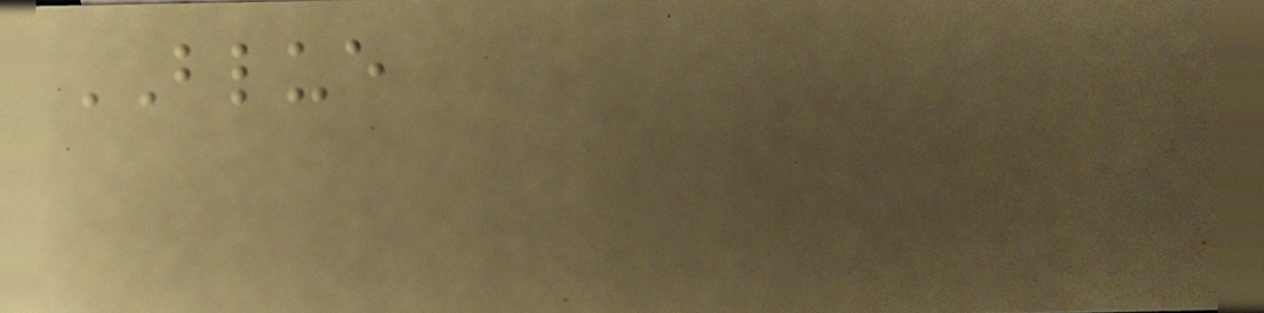BLUE
